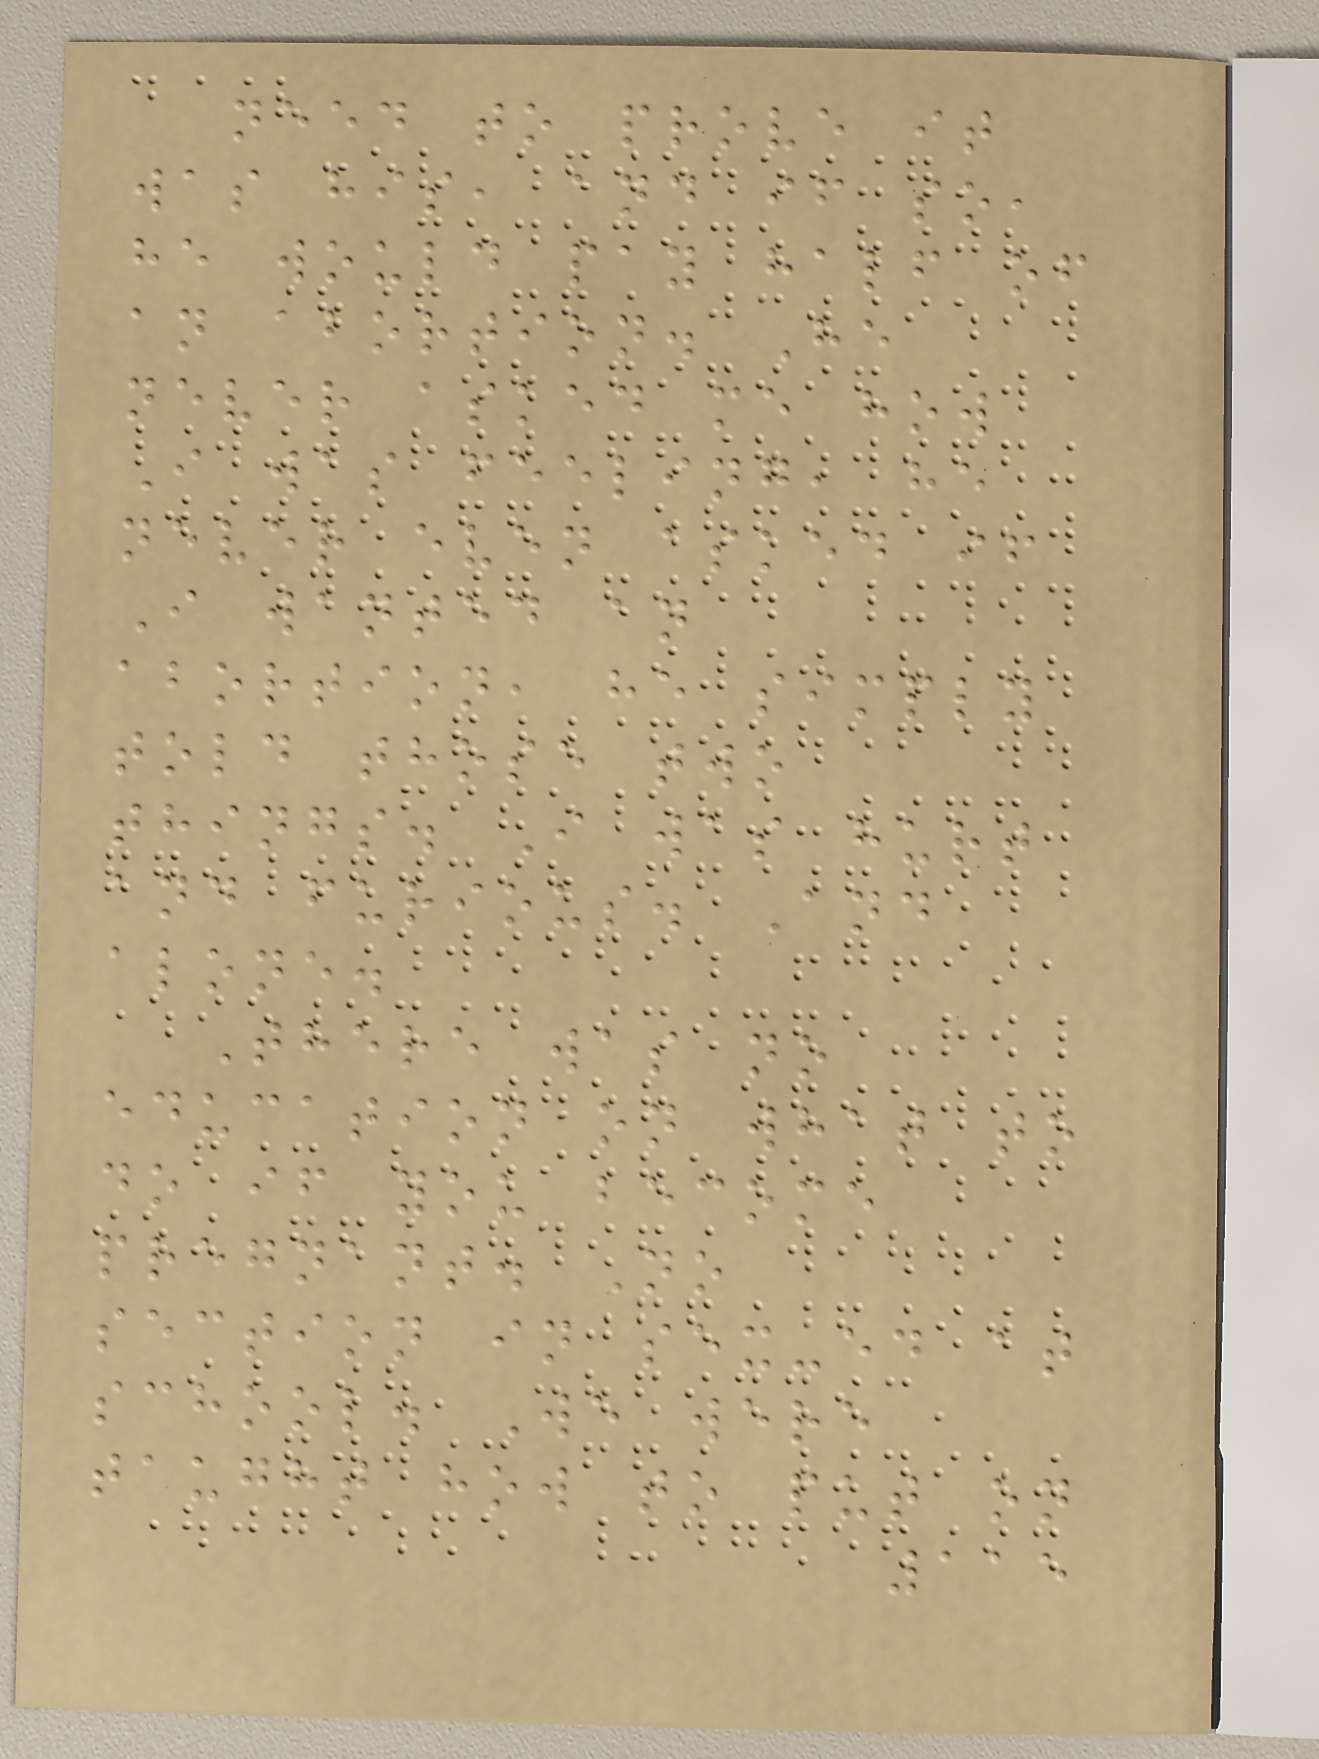need to prove it
was his, and if so,
he would pay half of
an abortion. He
never asked me how
I was feeling, he
never even asked if
I wanted an
abortion, he simply
told those two
things. I was hurt
and furious. And
alone.
There was no
education on what to
do if you become
pregnant. No
section in sex-ed at
school. We were
taught how to put on
115
